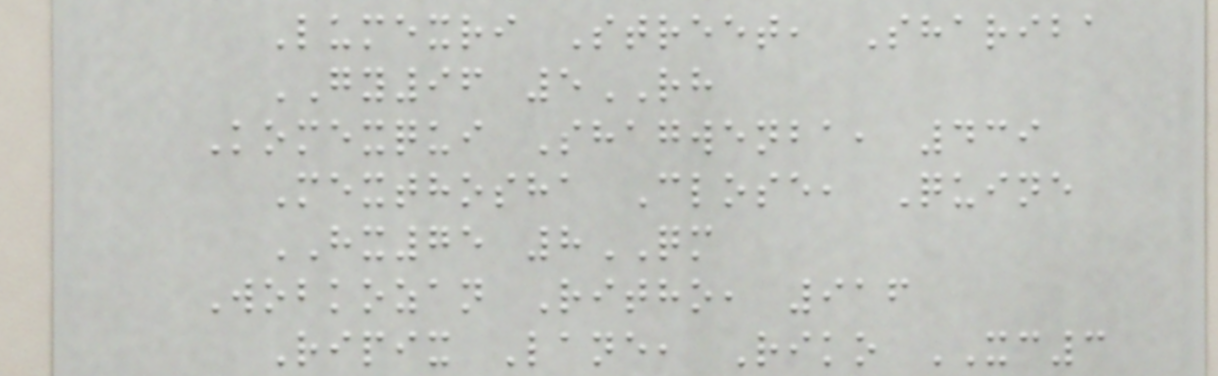Lumexri Street, Shariba
GY96 5RH
Komexqui Shagwenba, 439
Mexthosha Close, Quine
HX75 8QM
Wobkozan Ritho, 916
Ripix Lane, Riko XC3
